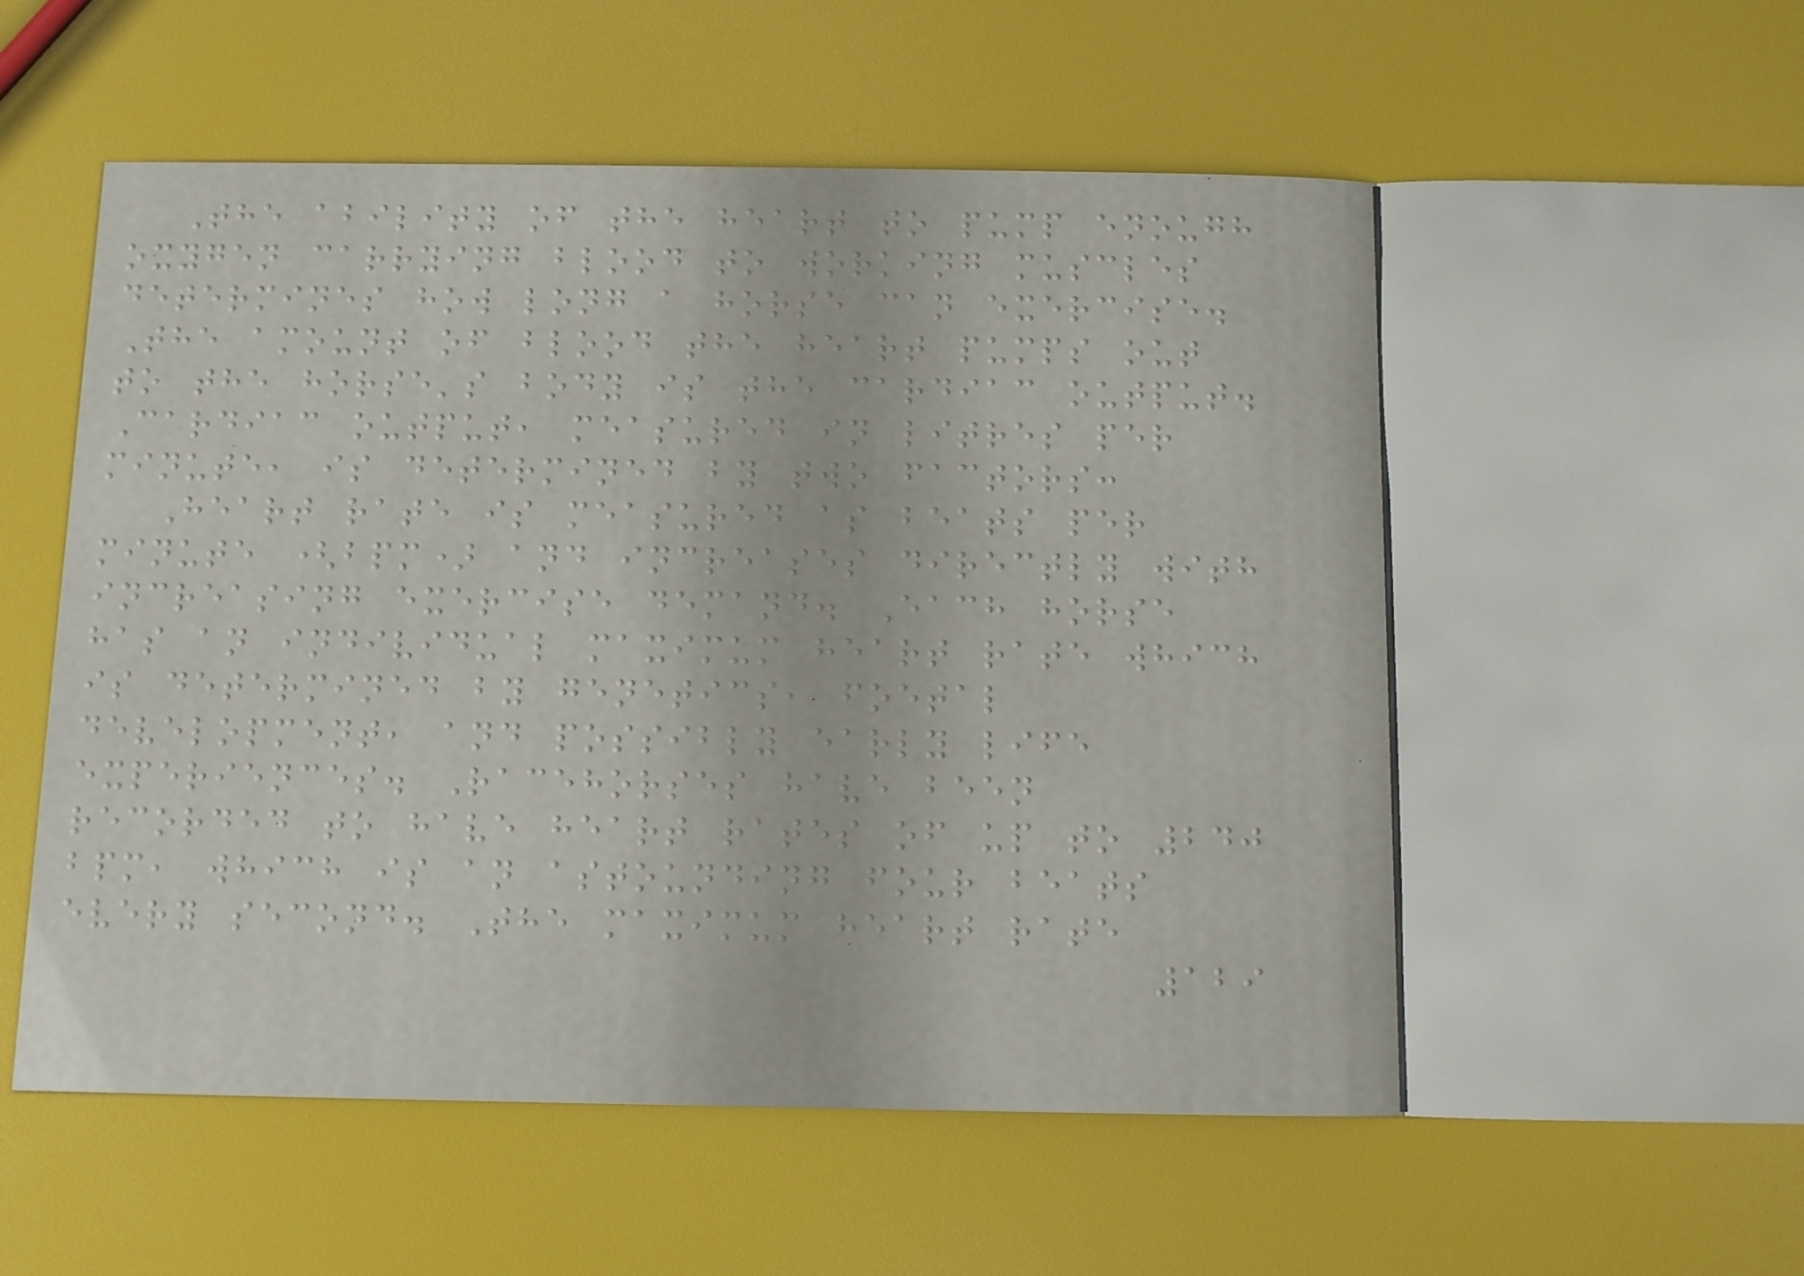The ability of the heart to pump enough
oxygen carrying blood to working muscles
determines how long a horse can exercise.
The amount of blood the heart pumps out
to the horse's body is the cardiac output.
Cardiac output, measured in litres per
minute, is determined by two factors:
Heart rate is measured as beats per
minute (bpm) and increases directly with
increasing exercise demand. Each horse
has an individual maximum heart rate which
is determined by genetics, foetal
development, and possibly early life
experiences. Racehorses have been
recorded to have heart rates of up to 240
bpm, which is an astounding four beats
every second. The maximum heart rate
129
